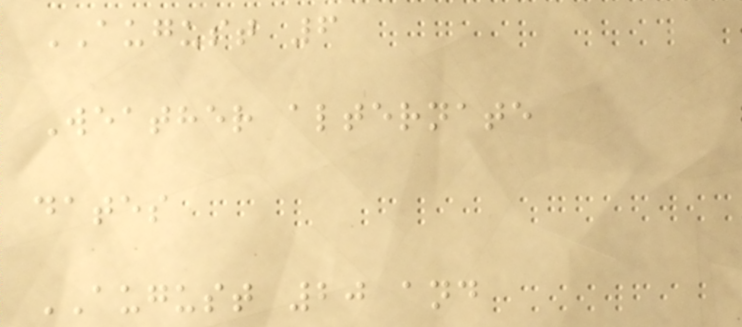AUGUST 6
Weather alternate
dates
AUGUST 20 and
